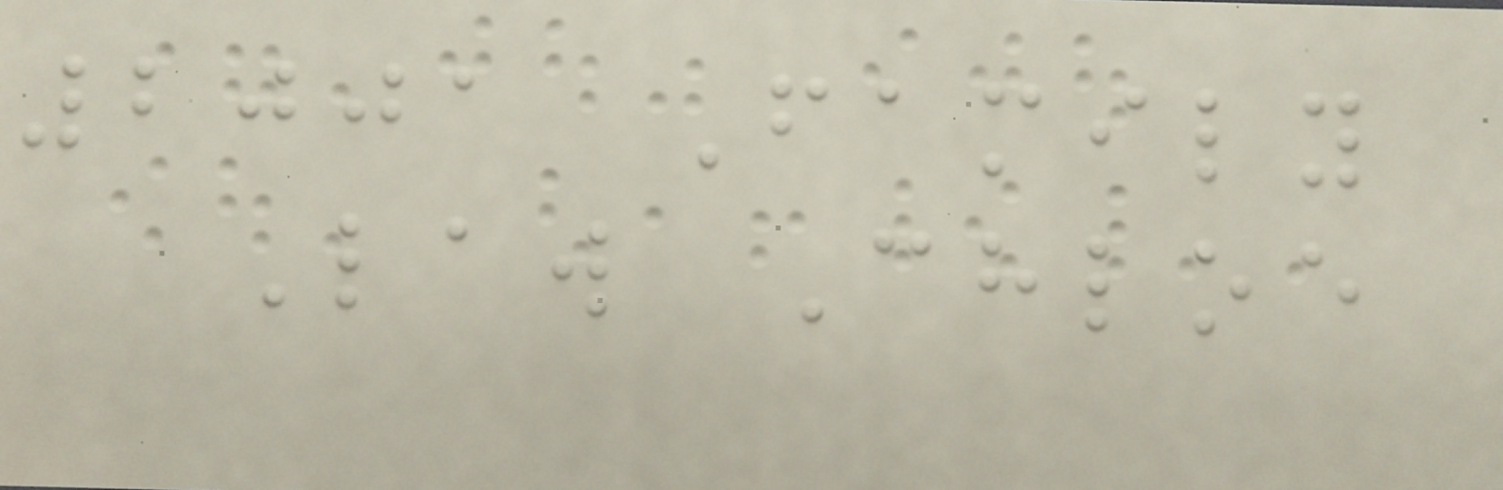2001 Family
Law Chloe
